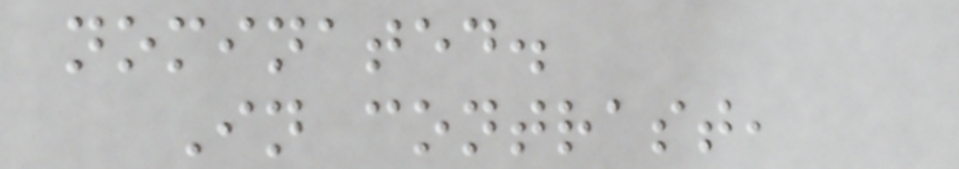nominated.
In contrast,
